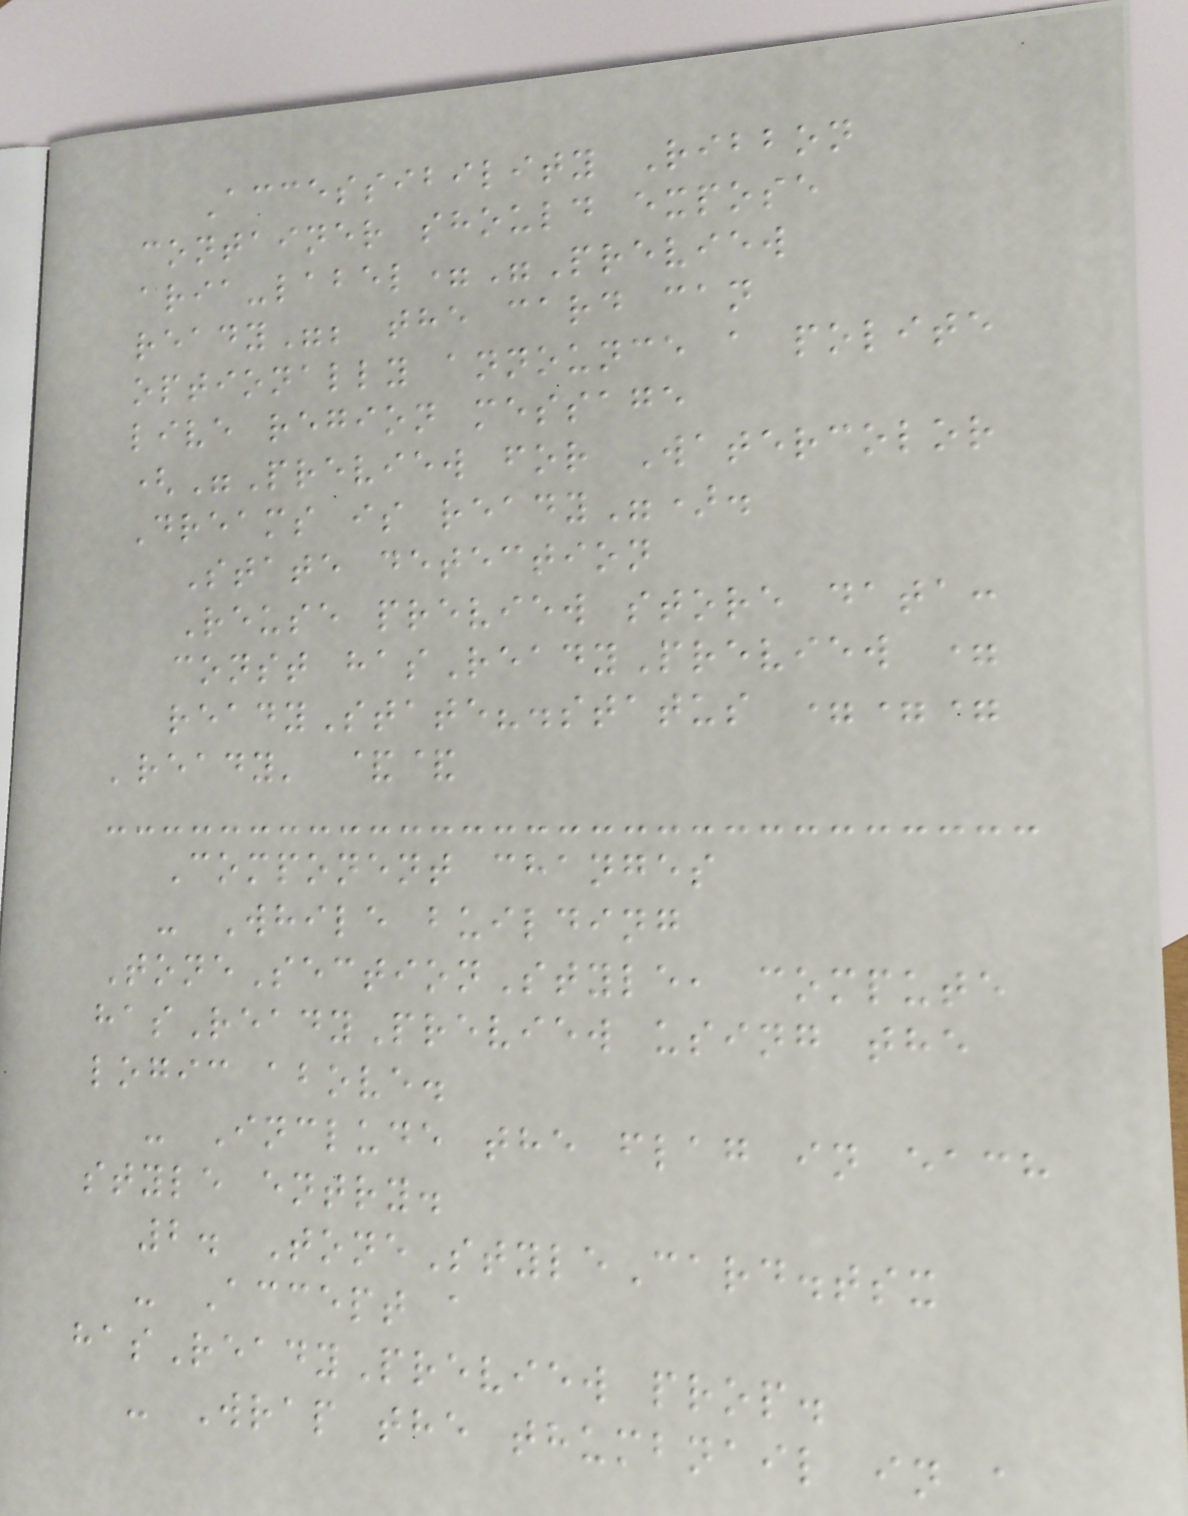Accessibility Ribbon
container should expose
aria-label="Preview
ready"; the card can
optionally announce a polite
live region message
("Preview for Watercolor
Dreams is ready").
State detection
Reuse preview store data:
const hasReadyPreview =
readyState?.status ===
'ready' &&
Component changes
- While building
ToneSectionStyle, compute
hasReadyPreview using the
logic above.
- Include the flag in each
style entry.
2. ToneStyleCard.tsx
- Accept a
hasReadyPreview prop.
- Wrap the thumbnail in a
